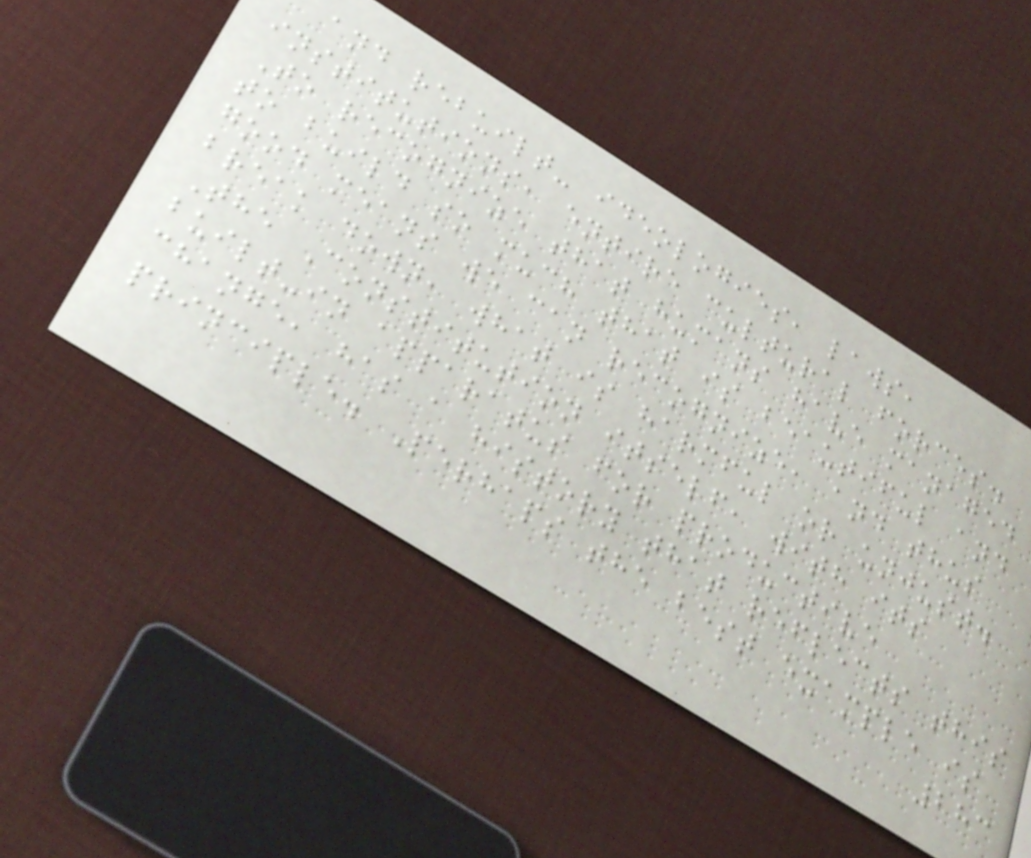and rebuilt- ideologies, laws,
institutions, entire cultural forces.
To recognize that humans have managed
to build so much that is beautiful and
good means we can recognize, and thus
break down, what is harmful or unjust.
The Constitution itself, with its
built-in apparatus for productive
change, has a history that reflects this
principle. Perhaps the best example is
283
